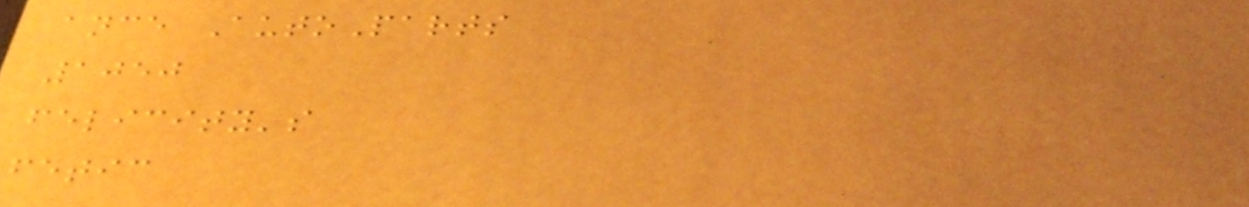ance AutoParts
1050
felicity's
fetic
